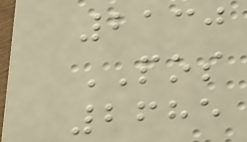2130
POS
2685
